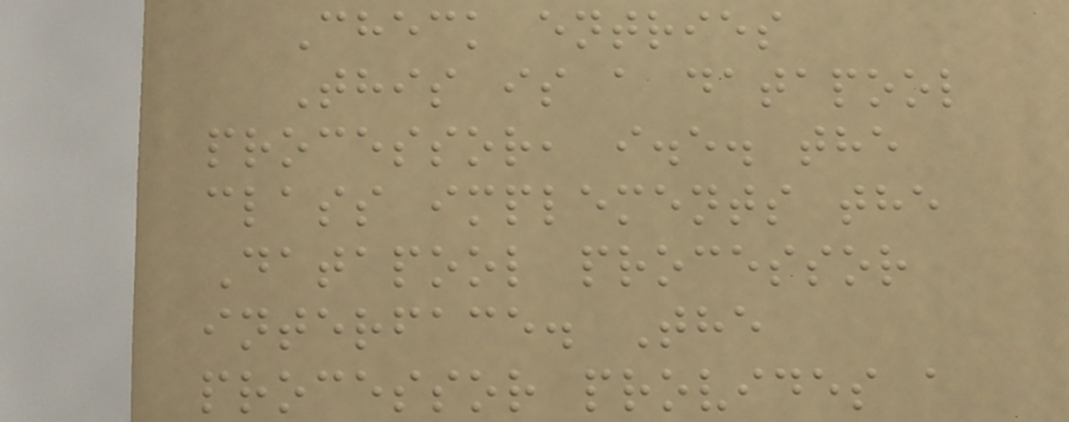Check entries
This is a datapool
processor, i.e. the
class implements the
Datapool processor
interface. The
processor provides a
